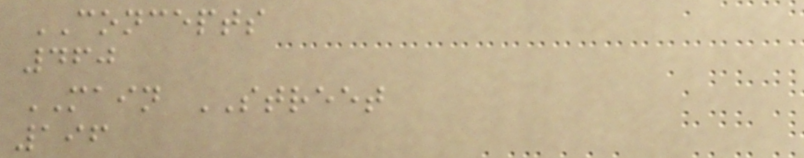CONCEPTS
460
MAIN STREET
196
